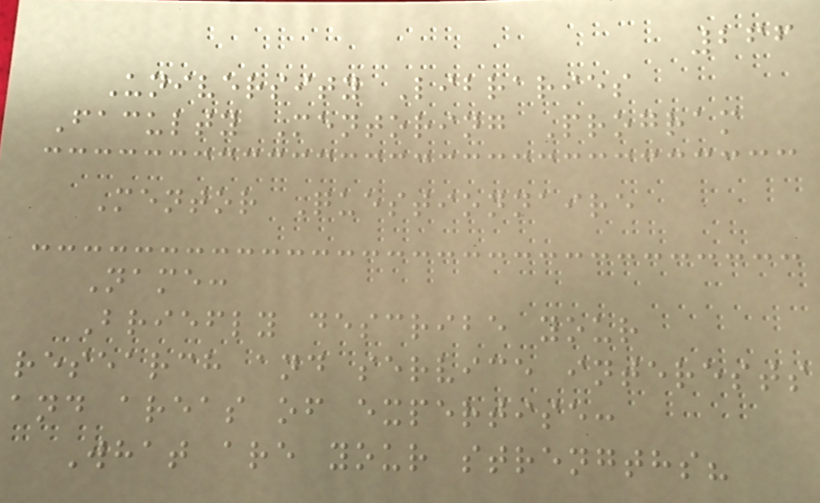266
University Libraries
Faculty Mentoring Program
Mentor Questionnaire
Name:
Briefly describe your
research and service interests
and areas of expertise:
What are your strengths?
